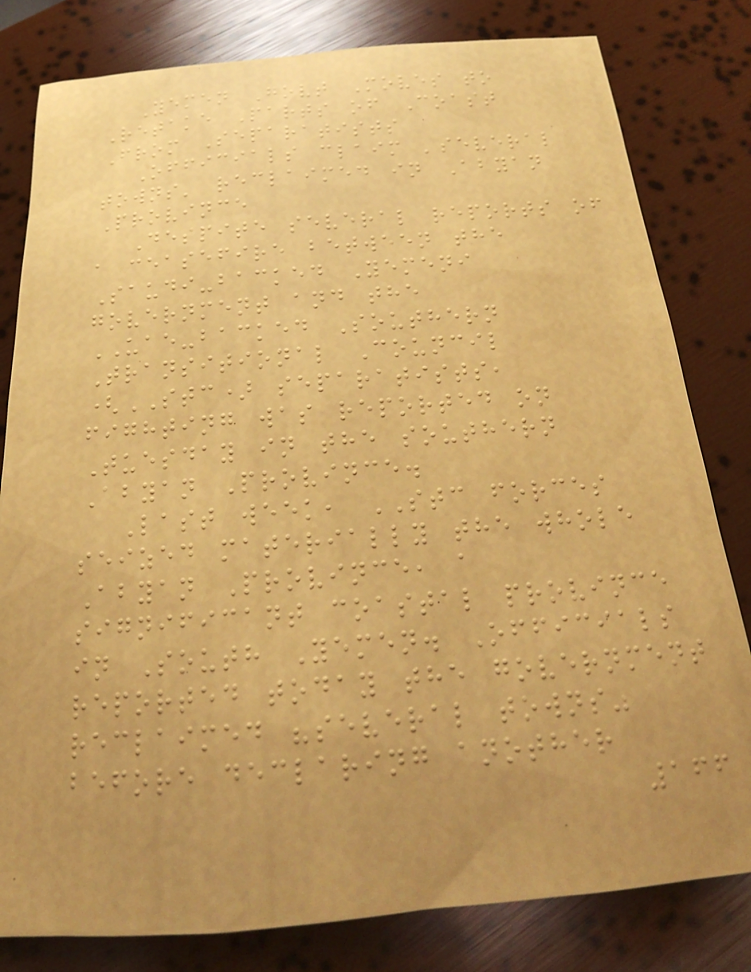Yemen Govt Moves to
Retake Parts of Coast
From Separatists
Officials claim 'several
towns' reclaimed in Abyan
Province
Despite several reports of
a ceasefire between the
Saudi-backed Yemeni
government and the
UAE-backed Southern
Transitional Council
(STC) separatists,
fighting was reported on
Tuesday in the southern
Abyan Province.
Last week, STC forces
seized materially the whole
Abyan Province, a
significant coastal province
in South Yemen. Officials
reported today the government
reclaimed "several towns"
before declaring another
166
